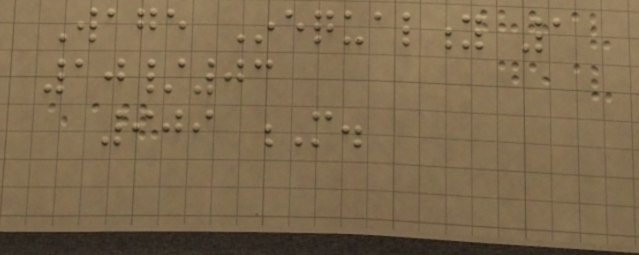Wage Inequality 1
10/03
909 M.
